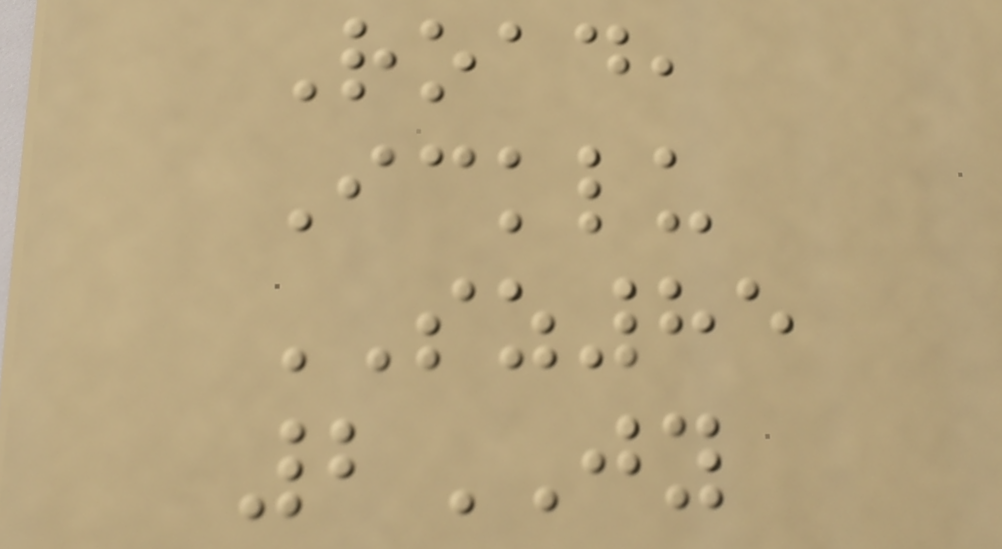Road,
Icklu
SZ85
2JY
